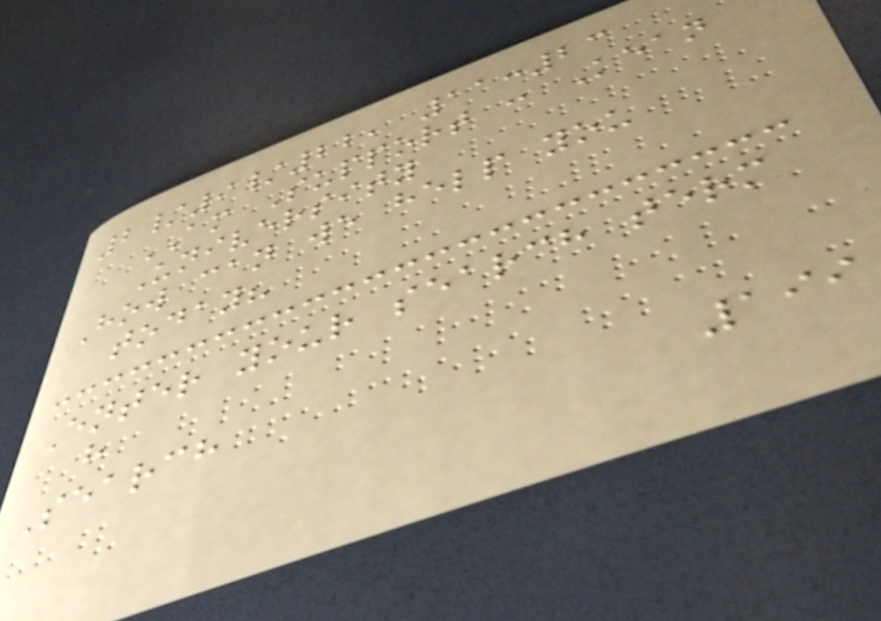2/9/22, 11:23
AM Support : Kean
University
How can we help you
today?
Enter your search term
h
Search
199
